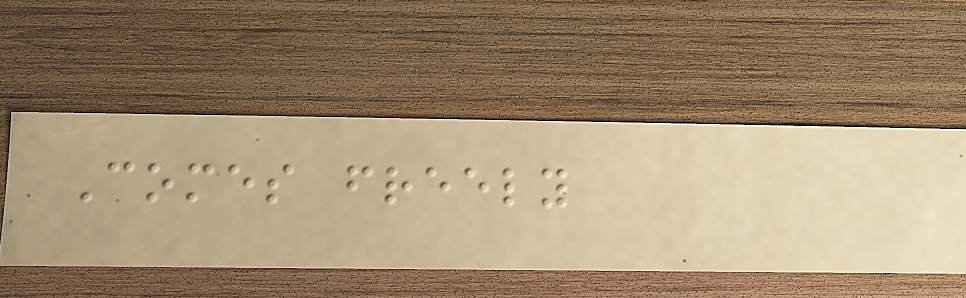Comes freely
